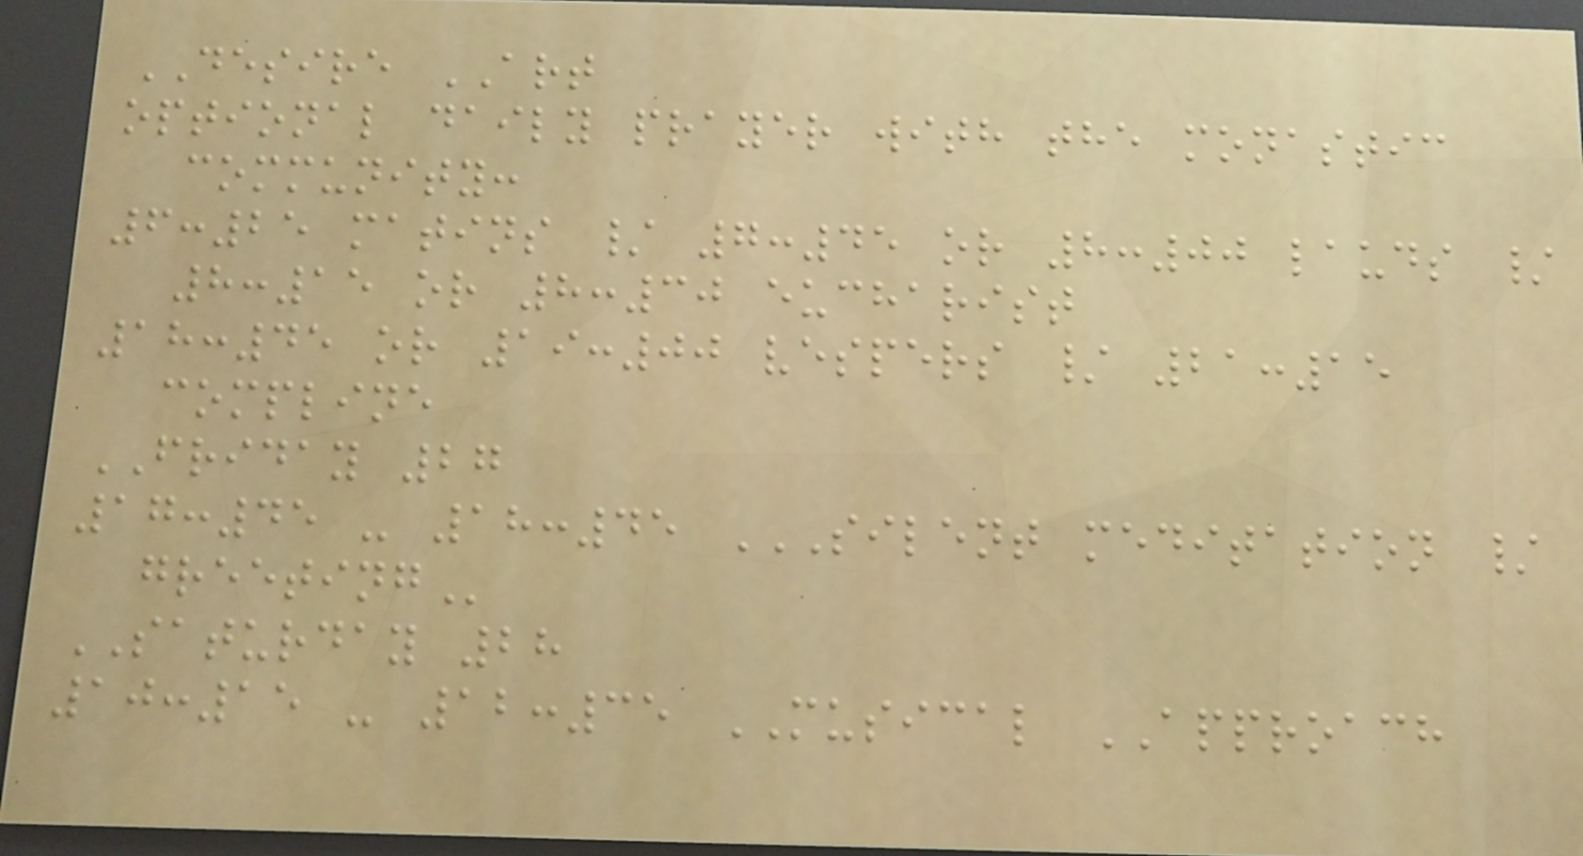DESIRE ART
optional daily prayer with the monastic
community:
6:25 matins / 7:45 or 8:00 lauds /
8:15 or 8:30 eucharist
18:45 or 19:00 vespers / 21:15
compline
FRIDAY 27
17:45 - 18:45 SILENT MEDITATION /
GREETING
SATURDAY 28
10:15 - 12:35 MUSICAL APPROACH
